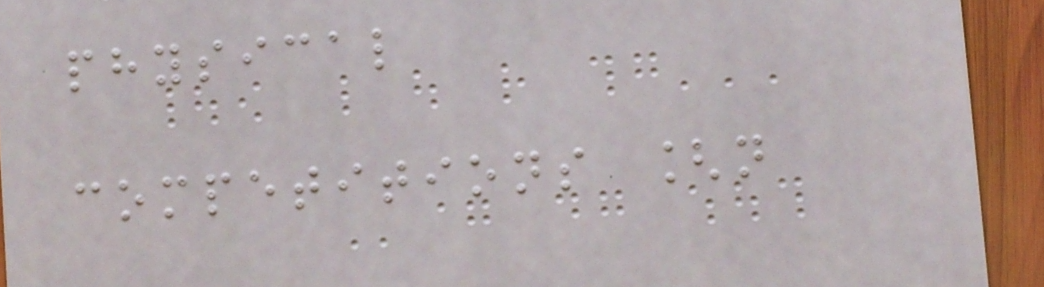physical
competitions [n
